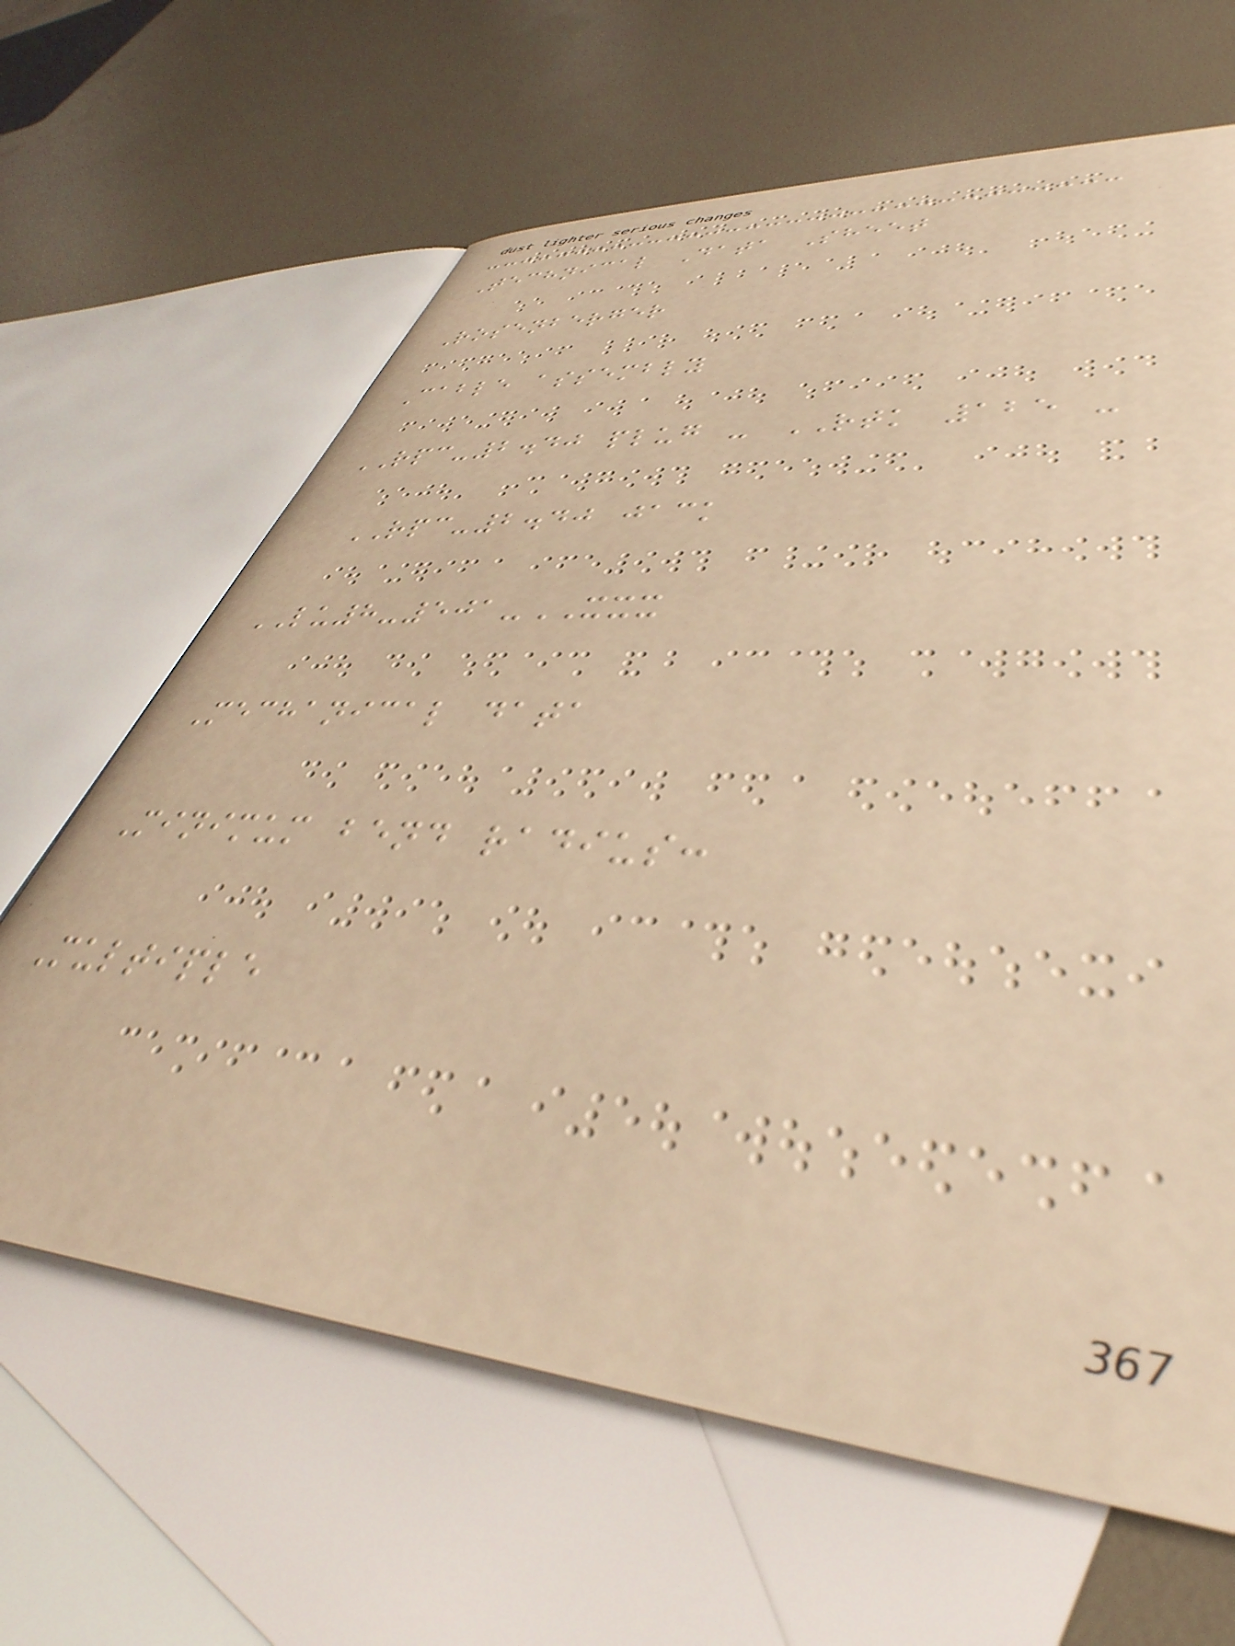Technical Data Sheet
Rosenberger
Cable assembly
RPC-2.40 plug - RTK 125 -
RPC-2.40 jack
LU8-501-XXX
Mechanical data
Minimum bend radius:
Multiple
